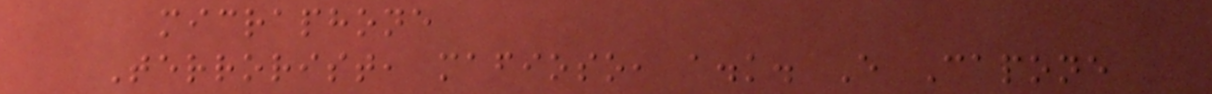micraphone
Terrorist, mafioso, a.k. E Capone
